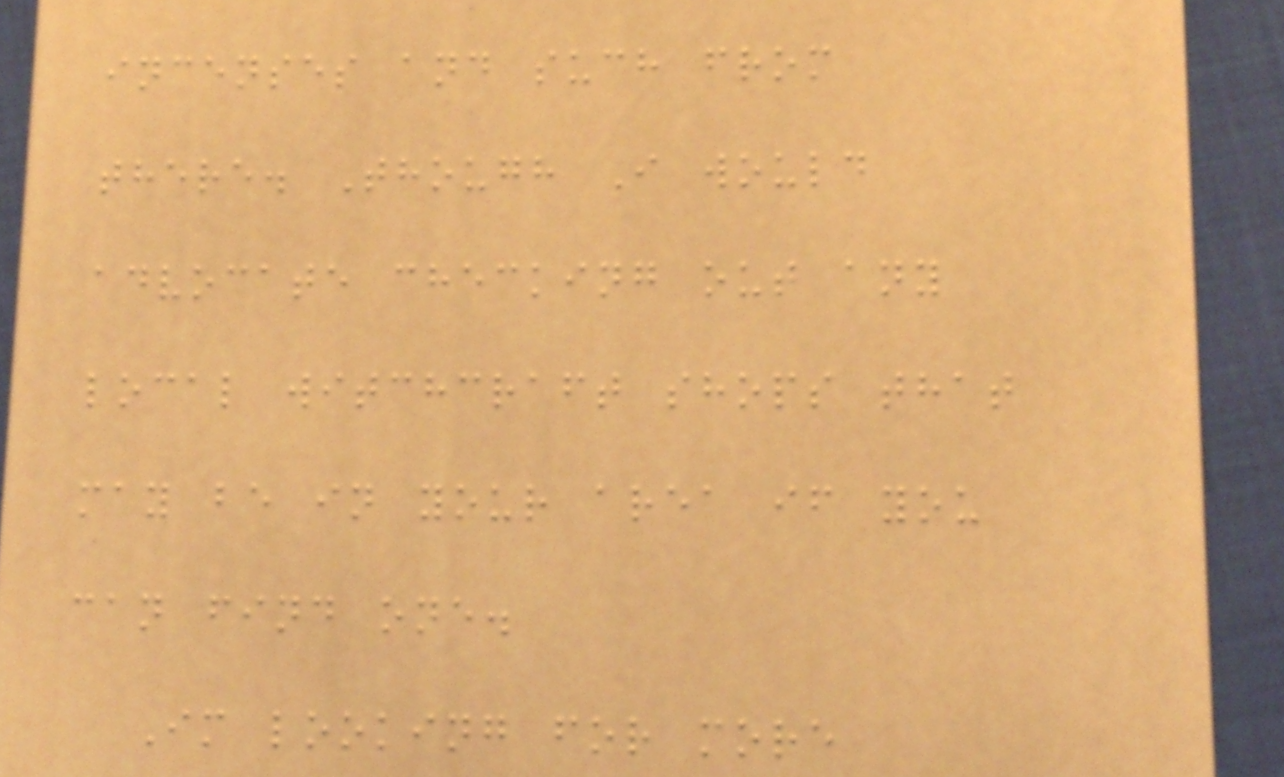incenses and such from
there. Though I would
advocate checking out any
local witchcraft shops that
may be in your area if you
can find one.
Im looking for more
